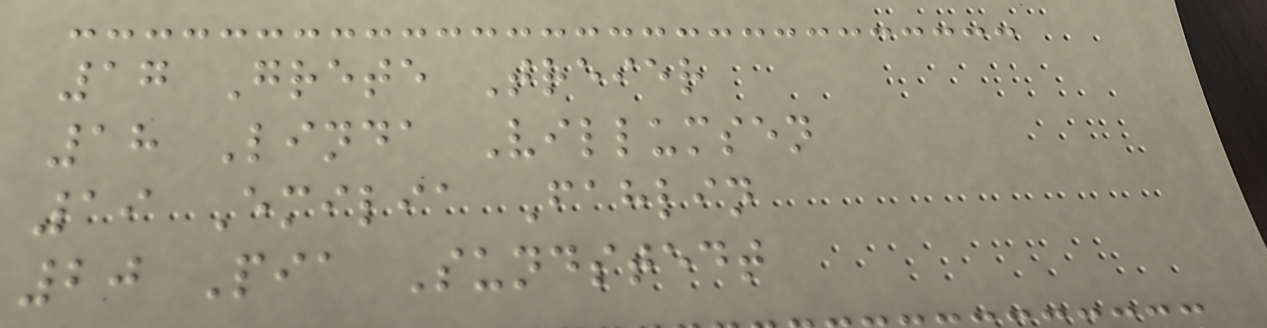17 Grete Treier
18 Linda Villumsen
19 Emilia Fahlin
20 Pia Sundstedt
